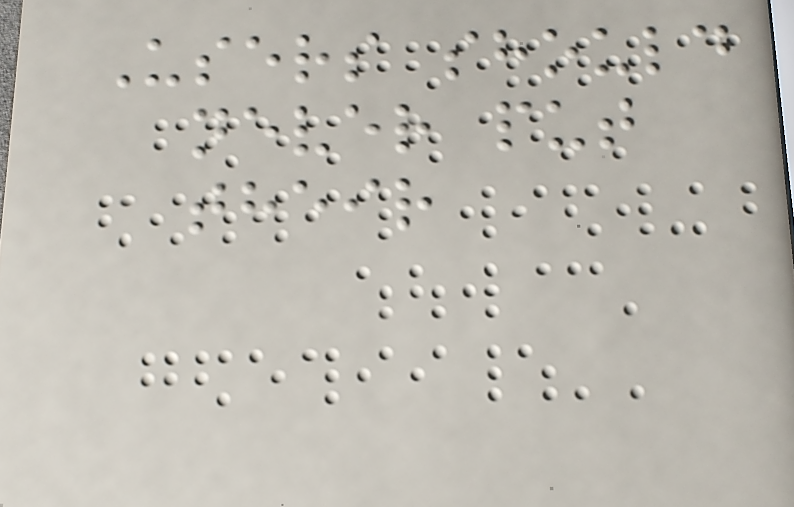Users should
never put
their
